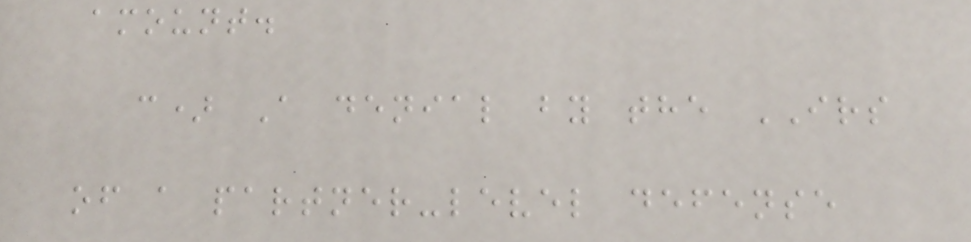amount.
c) A denial by the IRS
of a partner-level defense
